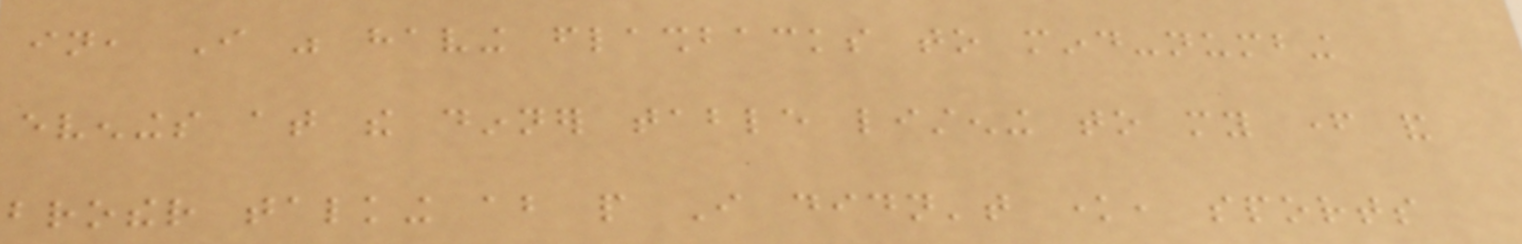in, I was having flashbacks to mind-numbing
evenings at the dinner table listening to my father and
brother talking about people I didn't know, sports
